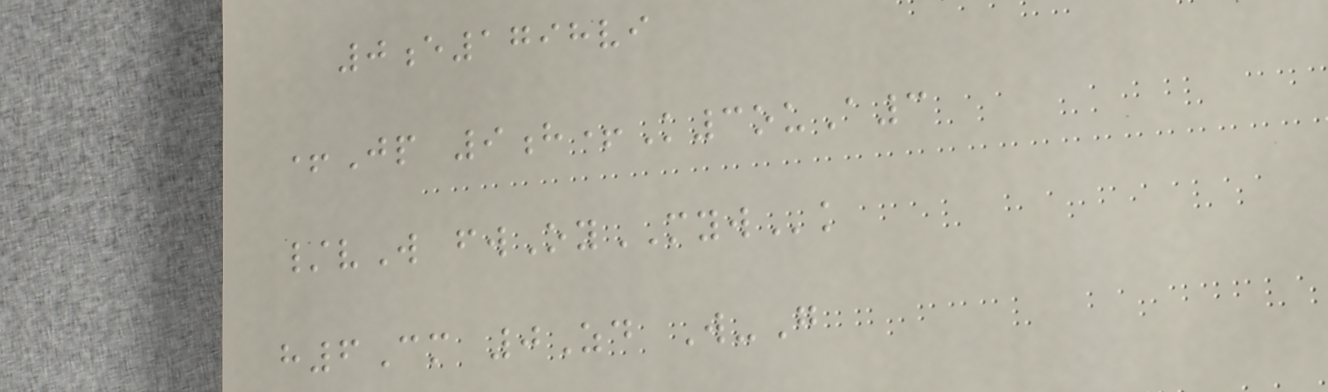0e1798vi
+Jp 9h+K3ouA3
/vW fwOyMYWk
h6Cm 0Zd W-G
